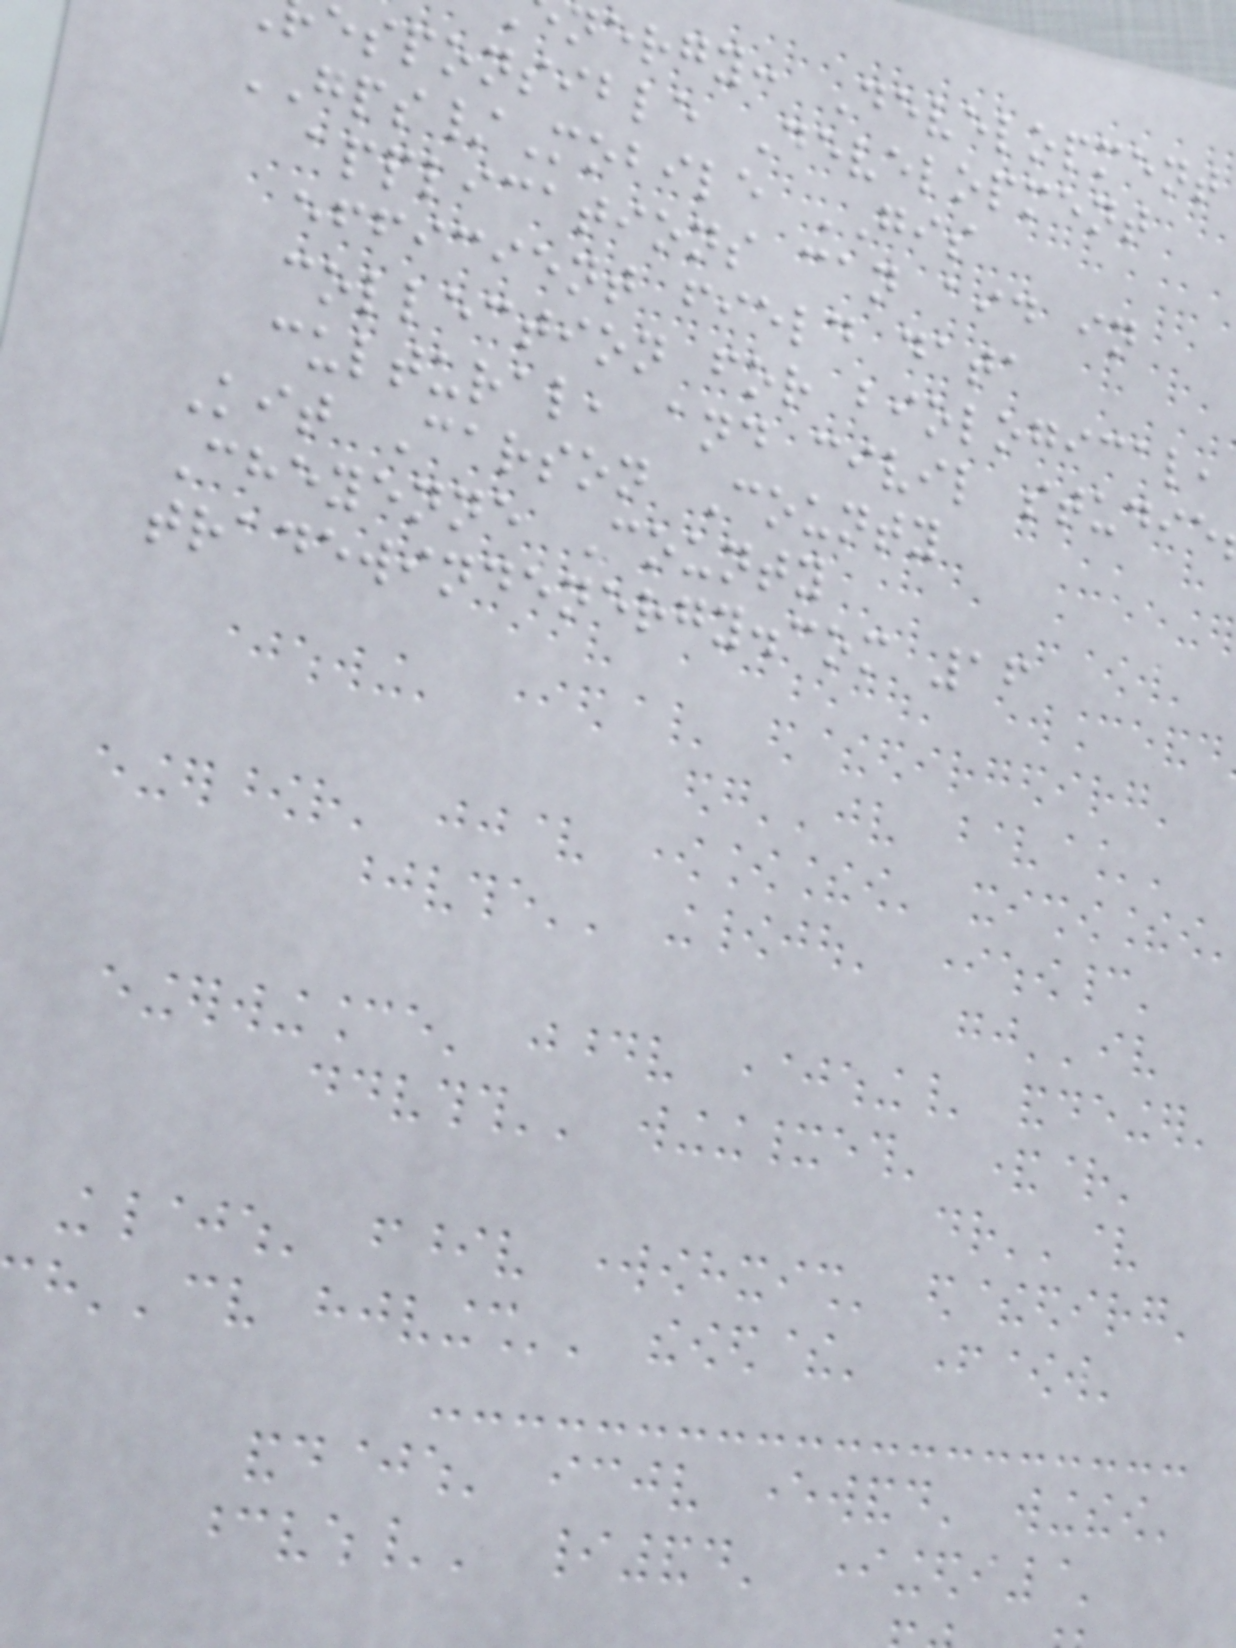nergy: Development
esponsible Development
GPS/Mobile GIS
applications can aid in
efficient field data
collection for biological,
cultural, and civil studie
Kit Carson County
Cheyenne County
tradewindenergy.com 16
